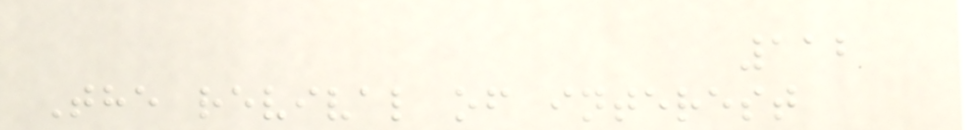112
The revival of interest
